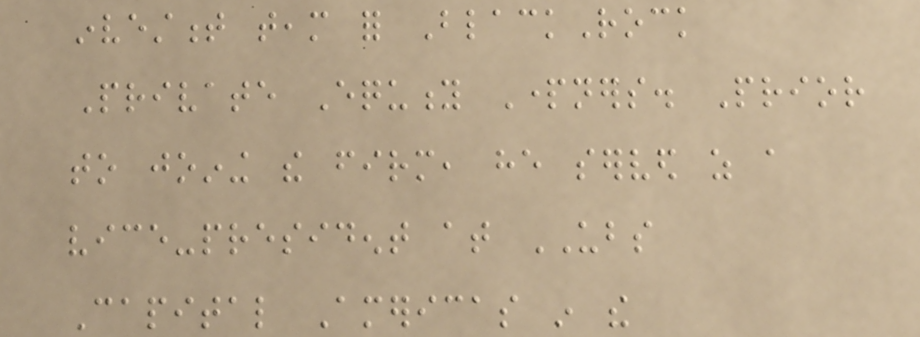investment team for BlackRock
Private Equity Partners. Prior
to joining the firm, he served as a
vice-president at UBS
Capital Americas in the
